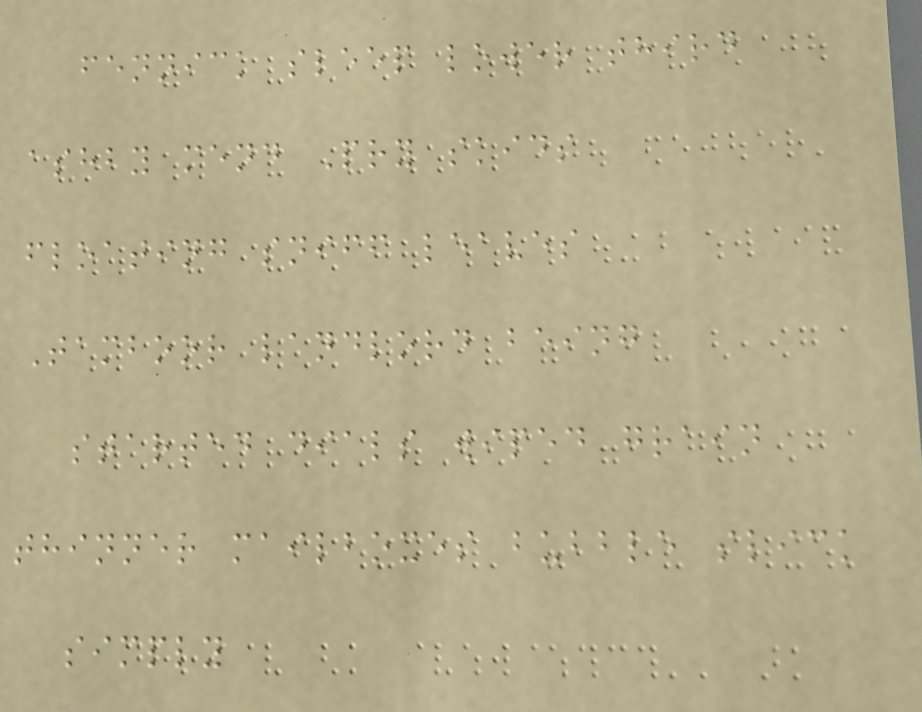fennick sleep lower third
ashby mend Pry skids
floating sniff leaves
Tamboor landlord being
started dials wiped grain
thinner mailboxes bubble slick
simply
